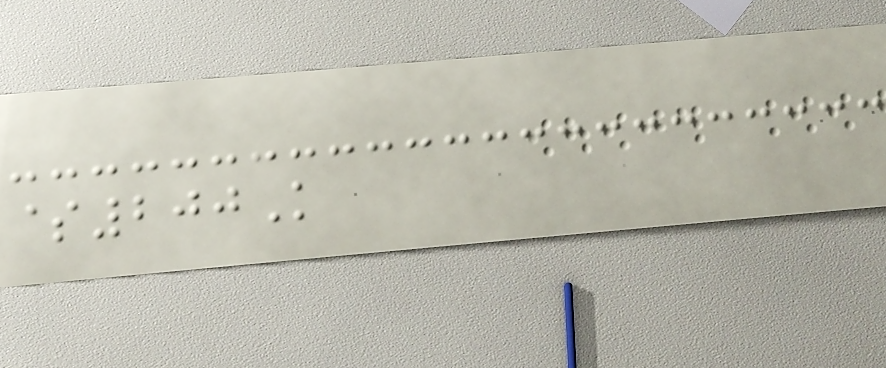$200K
